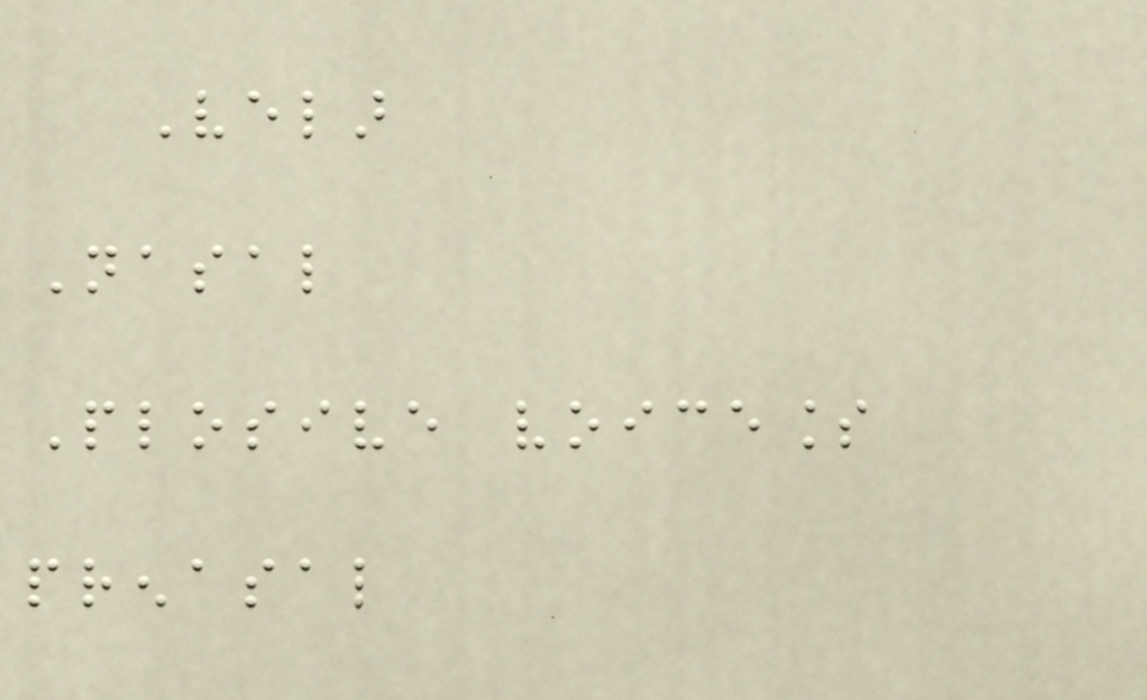Velar
Nasal
Plosive voiceless
prenasal
